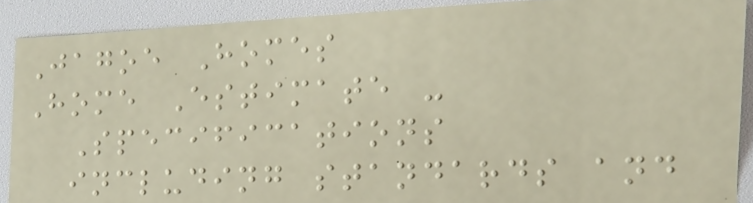Jagoe Homes
Home Estimate -
Specifications
including standards and
